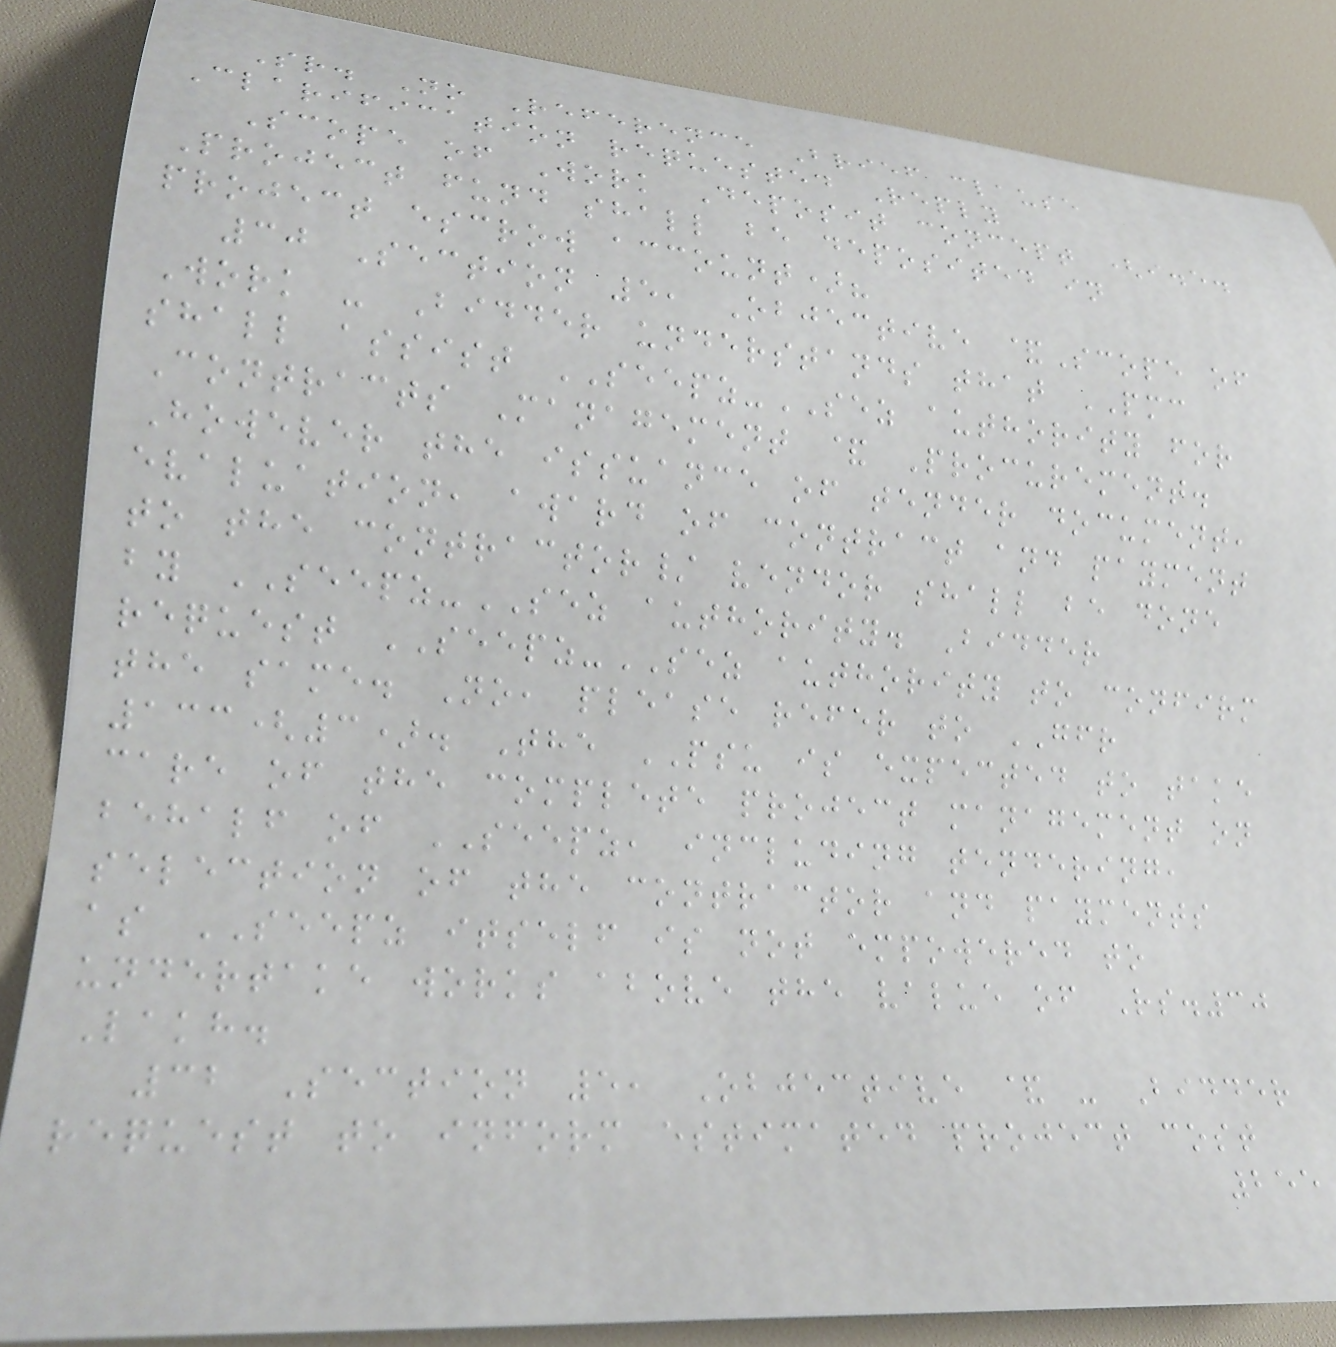Sr. No Reference Brief clause
Clarification requested Reply
Scope of Work Deposit concept (i.e.
Project fund shall be deposited in
project escrow account)?
30 Section 5, Objective &Scope of
Work - Bidder understands that PMC
shall assist SEEPZ-SEZ authority for
Contracts Management & Procurement.
However the issuance of tender document,
evaluation, award of contract and payment
to the contractor/ vendor shall be done
by SEEPZ-SEZ authority. Bidder
request SEEPZ-SEZ authority to confirm
the same. No, please refer to GFR
133(3). The PSU is expected to take
care of the complete project management on
behalf of SEEPZ, including tendering,
selection of the contractor and payments
as SEEPZ itself is not empowered to
undertake works above the value of Rs.30
Lakh.
32 Section 5, Objective & - Bidder
request to inform estimated project cost
255
